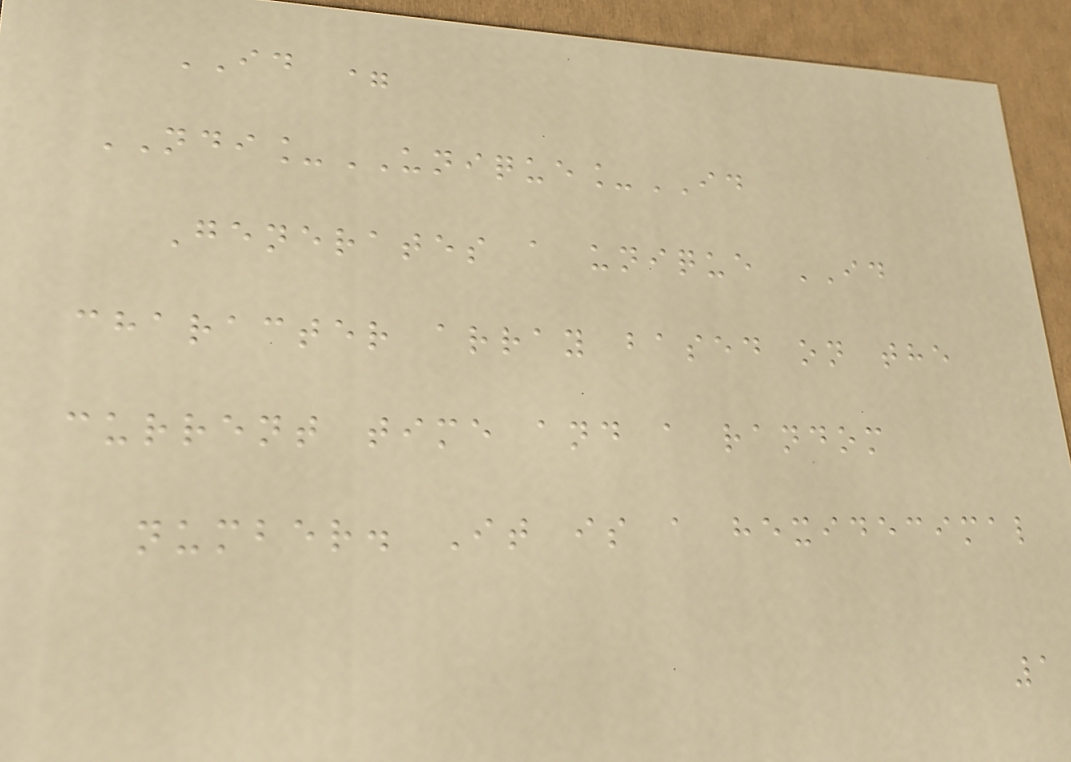ID =
NDI_UNIQUE_ID
Generates a unique ID
character array based on the
current time and a random
number. It is a hexidecimal
1
